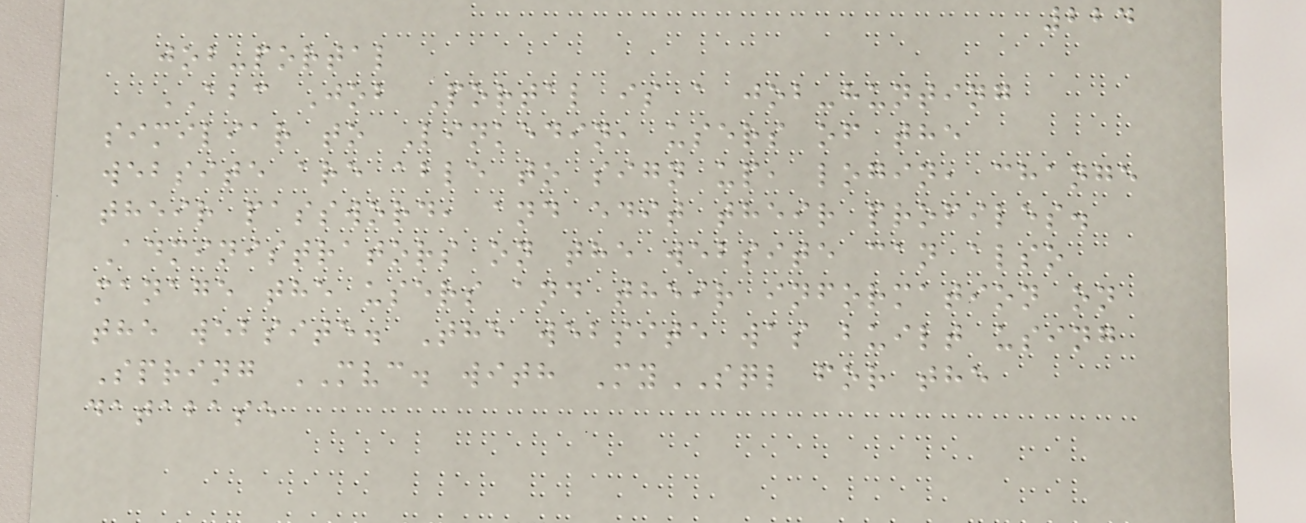224
job-portal
ABC Job Portal is a job-hunting
similiar to Linkedin, users of the
website are able to sign up, login, change
their password, and edit their profiles.
Administrators on the website can also
manage the users and their information on
the website. The website was built using
Spring MVC. with MySQL for the
database
